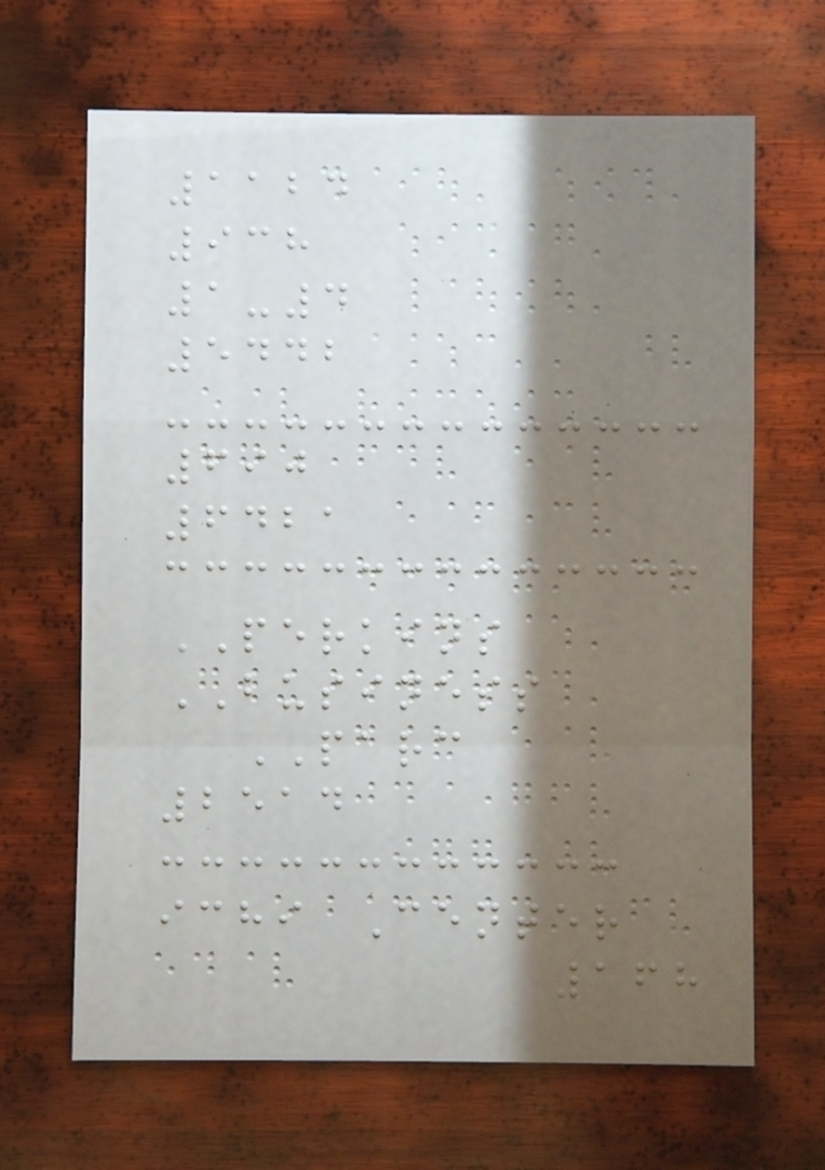1124
938
1-4
5442
690
6421
PERKINS
BUSINESS
PARC
2514
ichi Center
168
